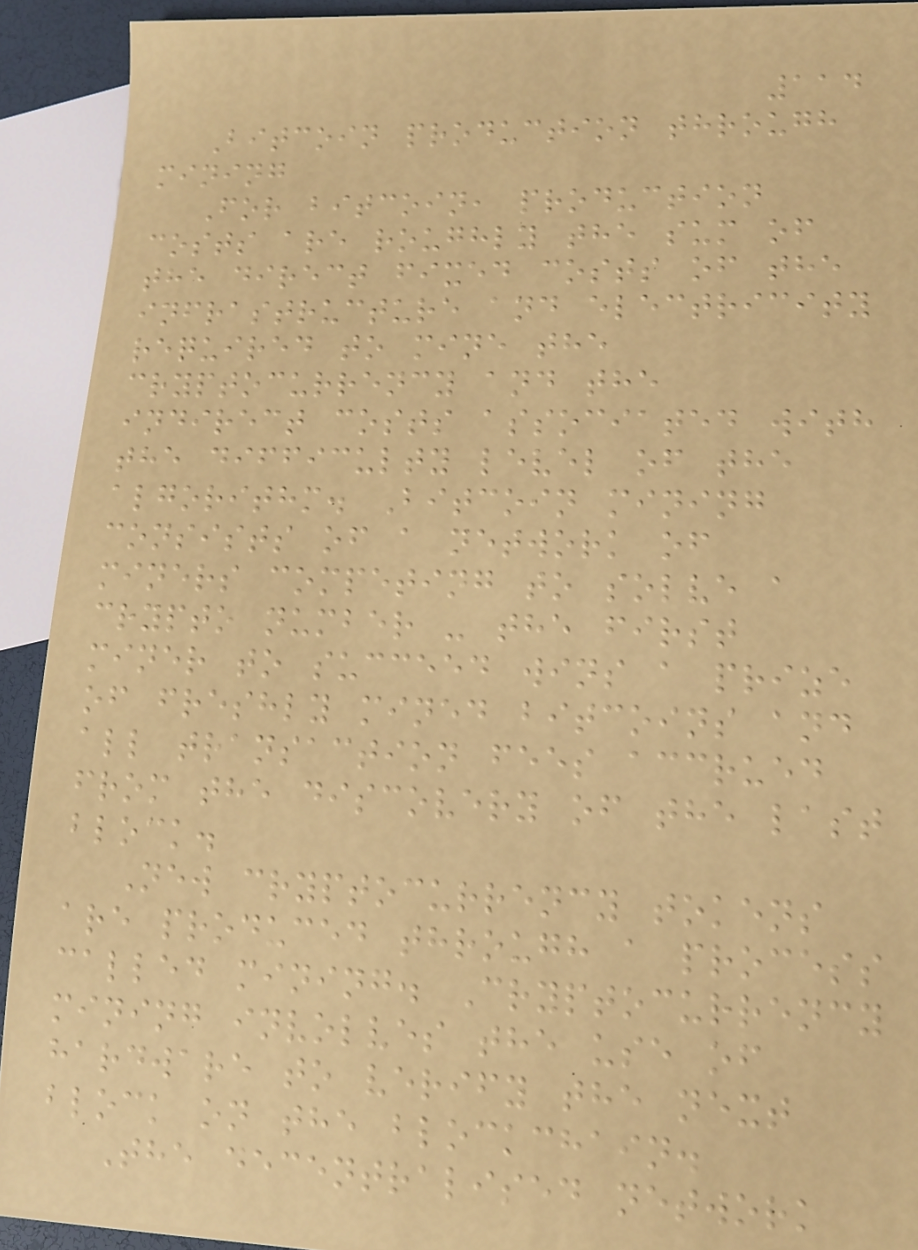114
Bitcoin production through
mining
For bitcoin, production
costs are roughly the sum of
the direct fixed costs of the
infrastructure and electricity
required to mine the
cryptocurrency and the
indirect costs associated with
the difficulty level of the
algorithm. Bitcoin mining
consists of a network of
miners competing to solve a
crypto number - the first
miner to succeed wins a prize
of freshly mined bitcoins and
all transaction fees accrued
from the discovery of the last
block.
New cryptocurrency tokens
are produced through a process
called mining. Cryptocurrency
mining involves the use of
hardware to verify the next
block on the blockchain.
The decentralised network
